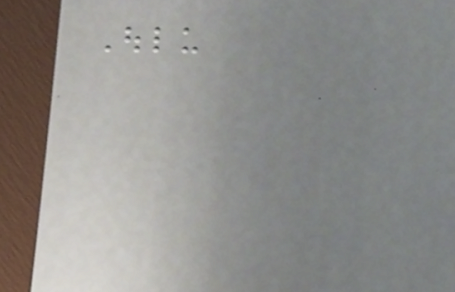Oulu
